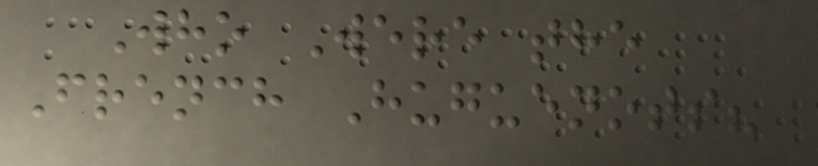Who Were the
French Huguenots?
